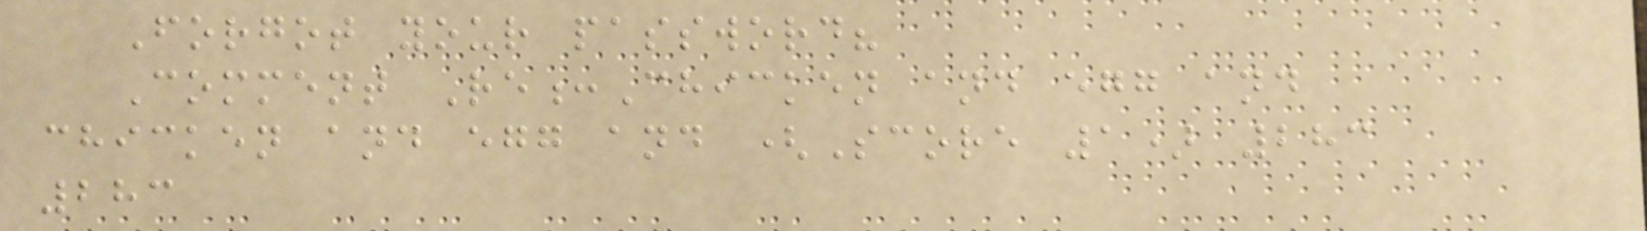Forgot your password?
Comment Re:Chicken and egg and
chicken and egg and (Score 1) 283
283
